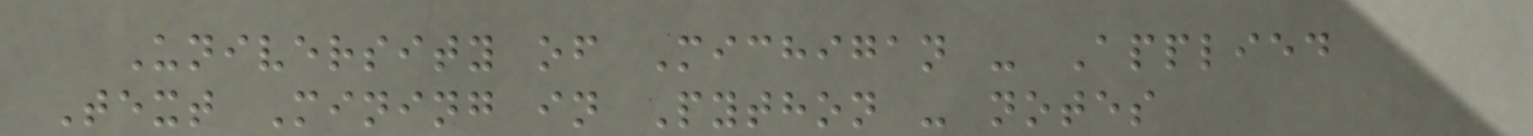University of Michigan - Applied
Text Mining in Python - notes
